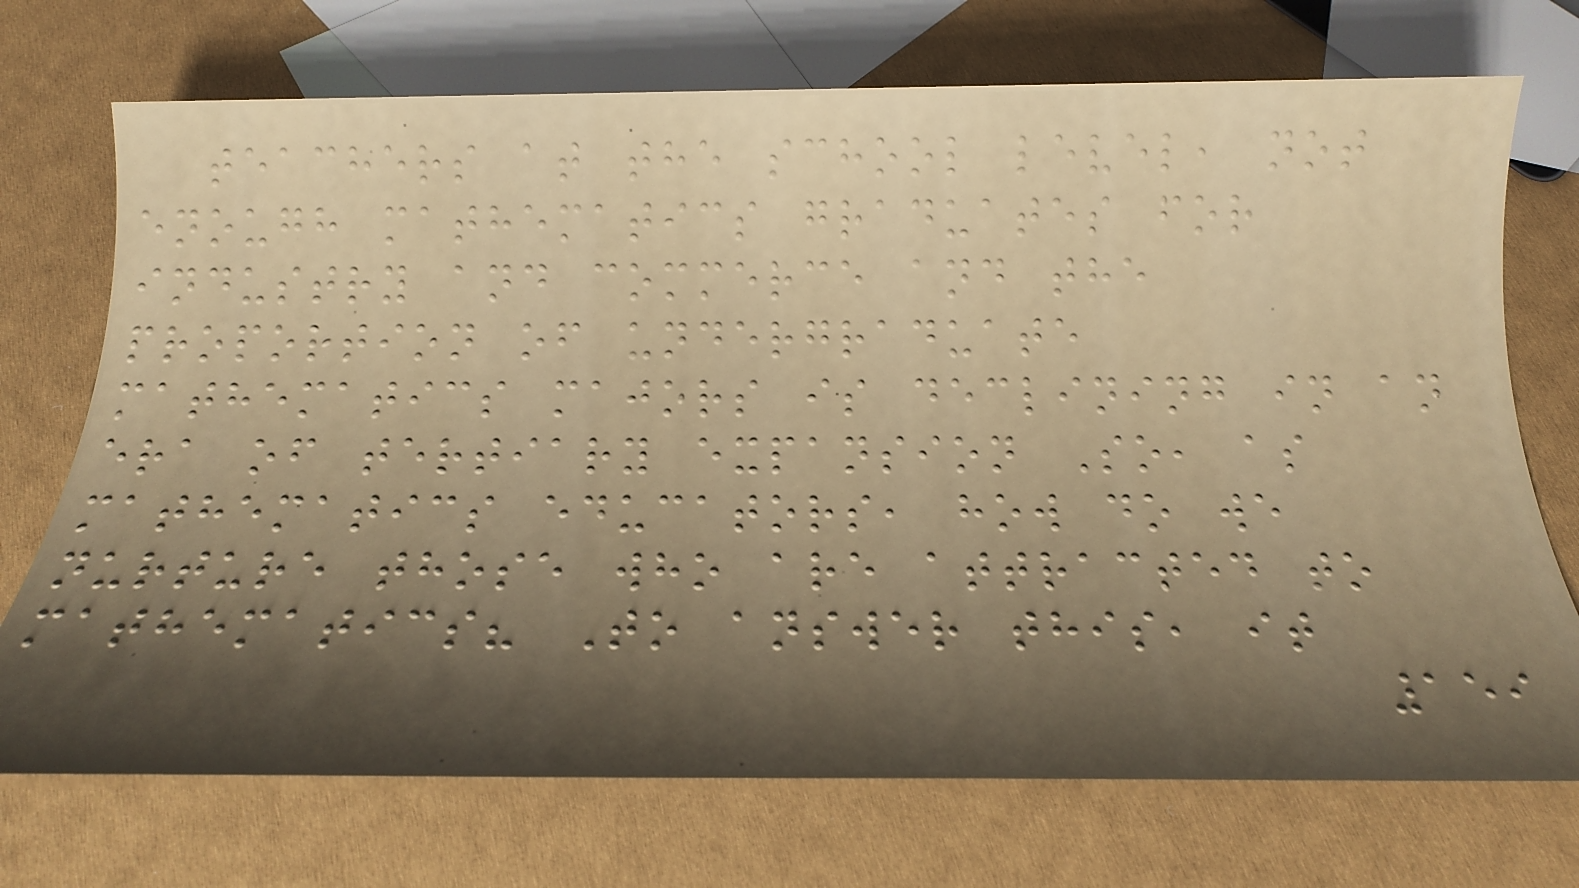teachers at the school level, not
enough mathematics graduates for
industry and commerce and the
proportion of undergraduate
mathematics majors is declining in an
era of tertiary expansion So, as
mathematics educators, how do we
nurture those who are attracted to
mathematics? To answer this, it
159
